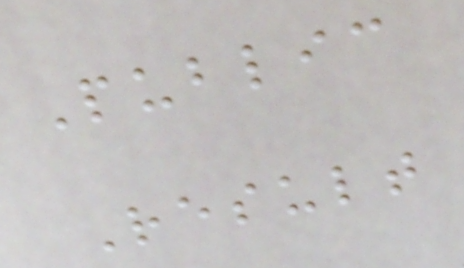Public
Result
